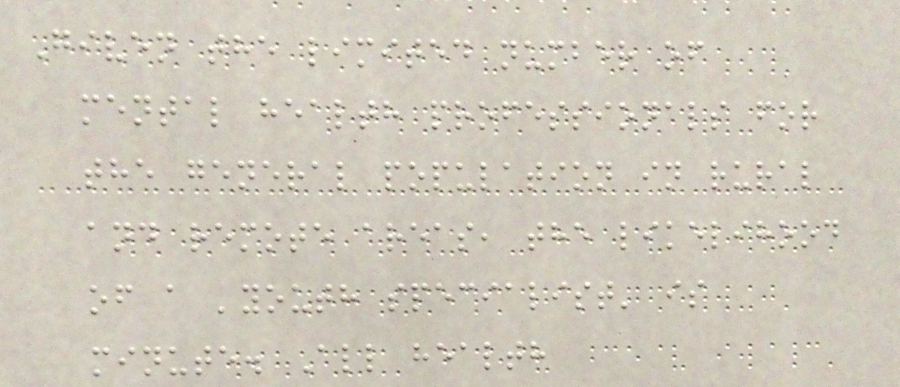Given the limited number of
mental health professionals for
the general population in rural
and remote areas, the likelihood
of a 'youth specialist' is
minute. All health
